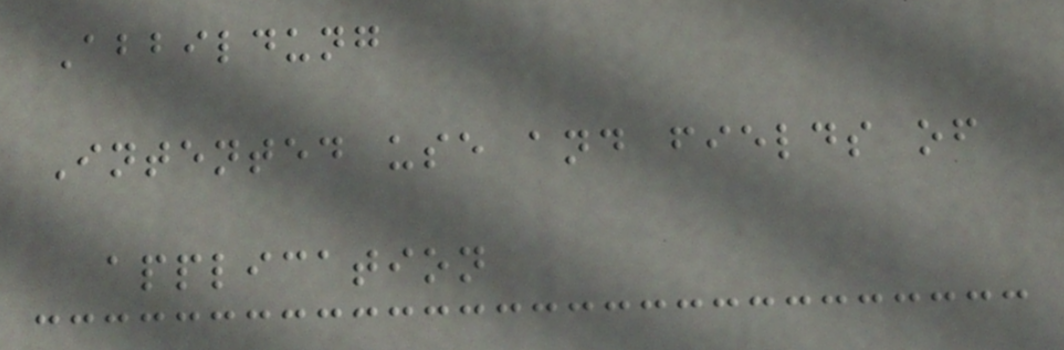Abbildung
Intented use and fields of
application
